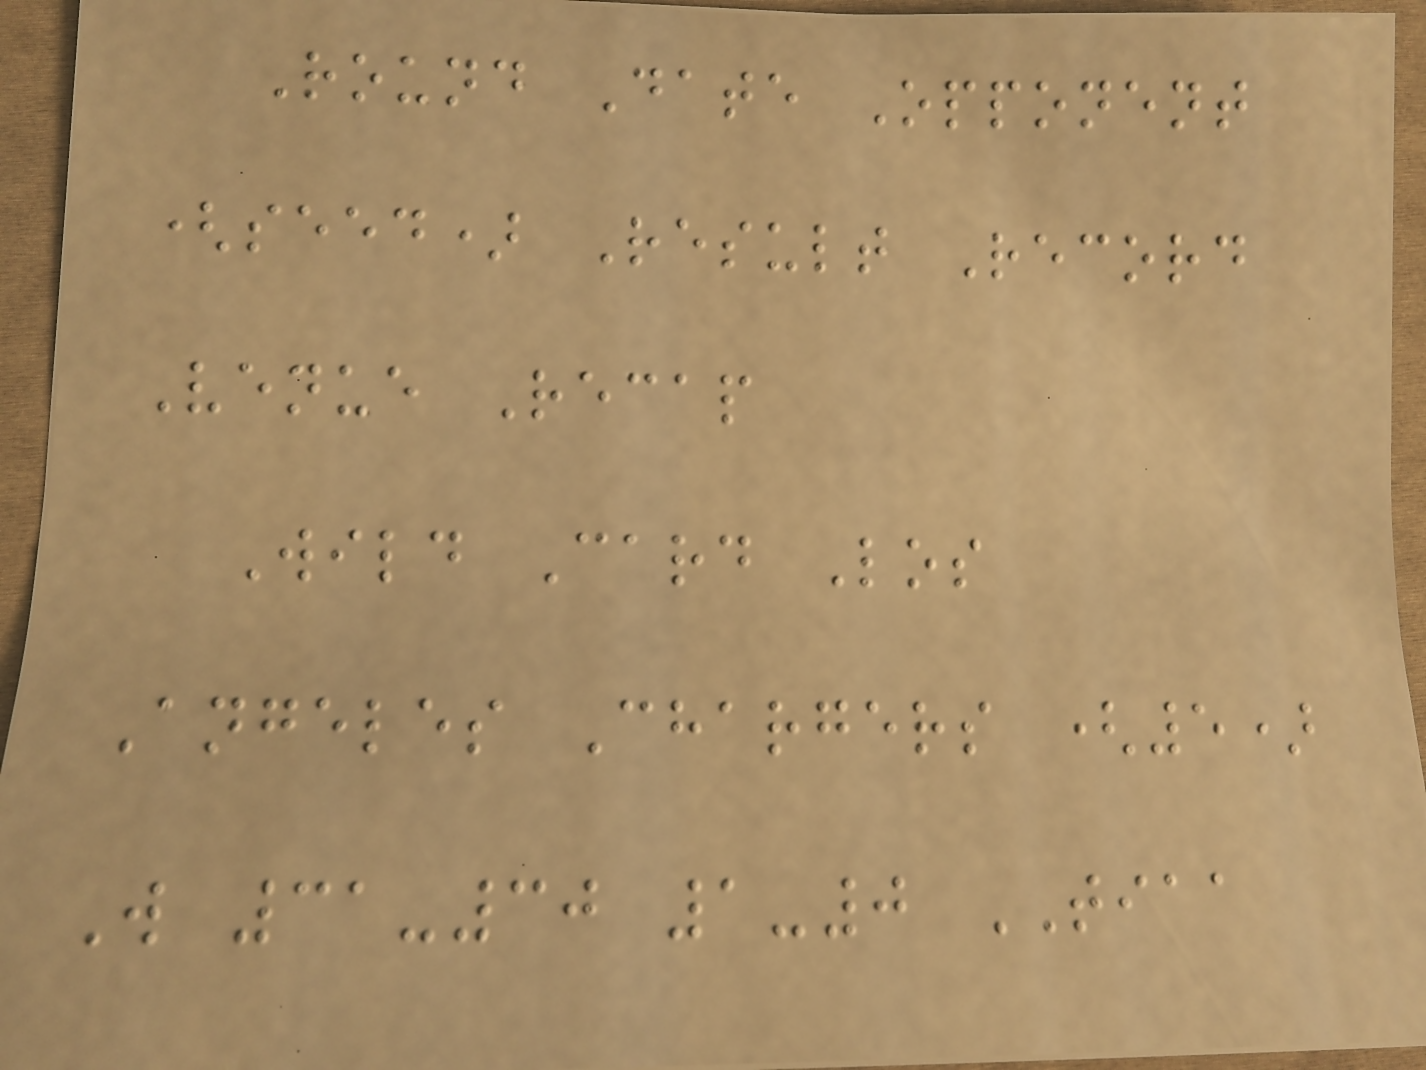Round Date Opponent
(seed) Result Record
Venue Recap
Wild Card Los
Angeles Chargers (5)
W 31-30 1-0 TIAA
